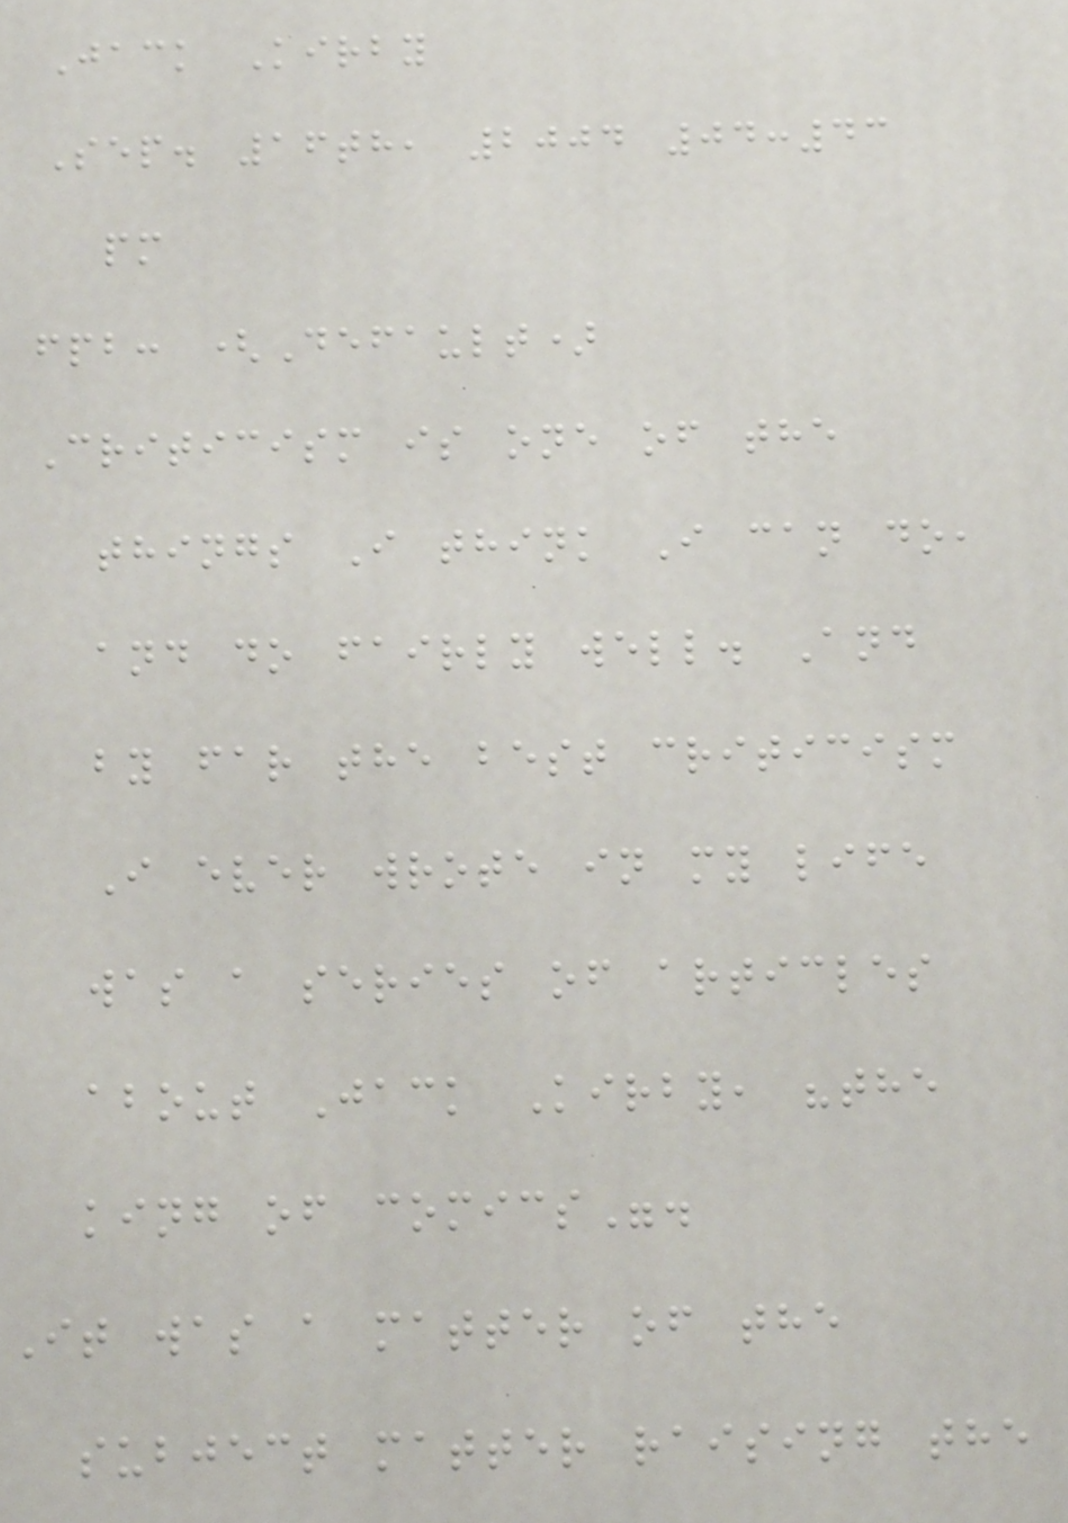Jack Kirby
Sep. 16th, 2004 04:43
pm
fpb: (Default)
Criticism is one of the
things I think I can do,
and do fairly well. And
by far the best criticism
I ever wrote in my life
was a series of articles
about Jack Kirby, "the
king of comics".
It was a matter of the
subject matter raising the
